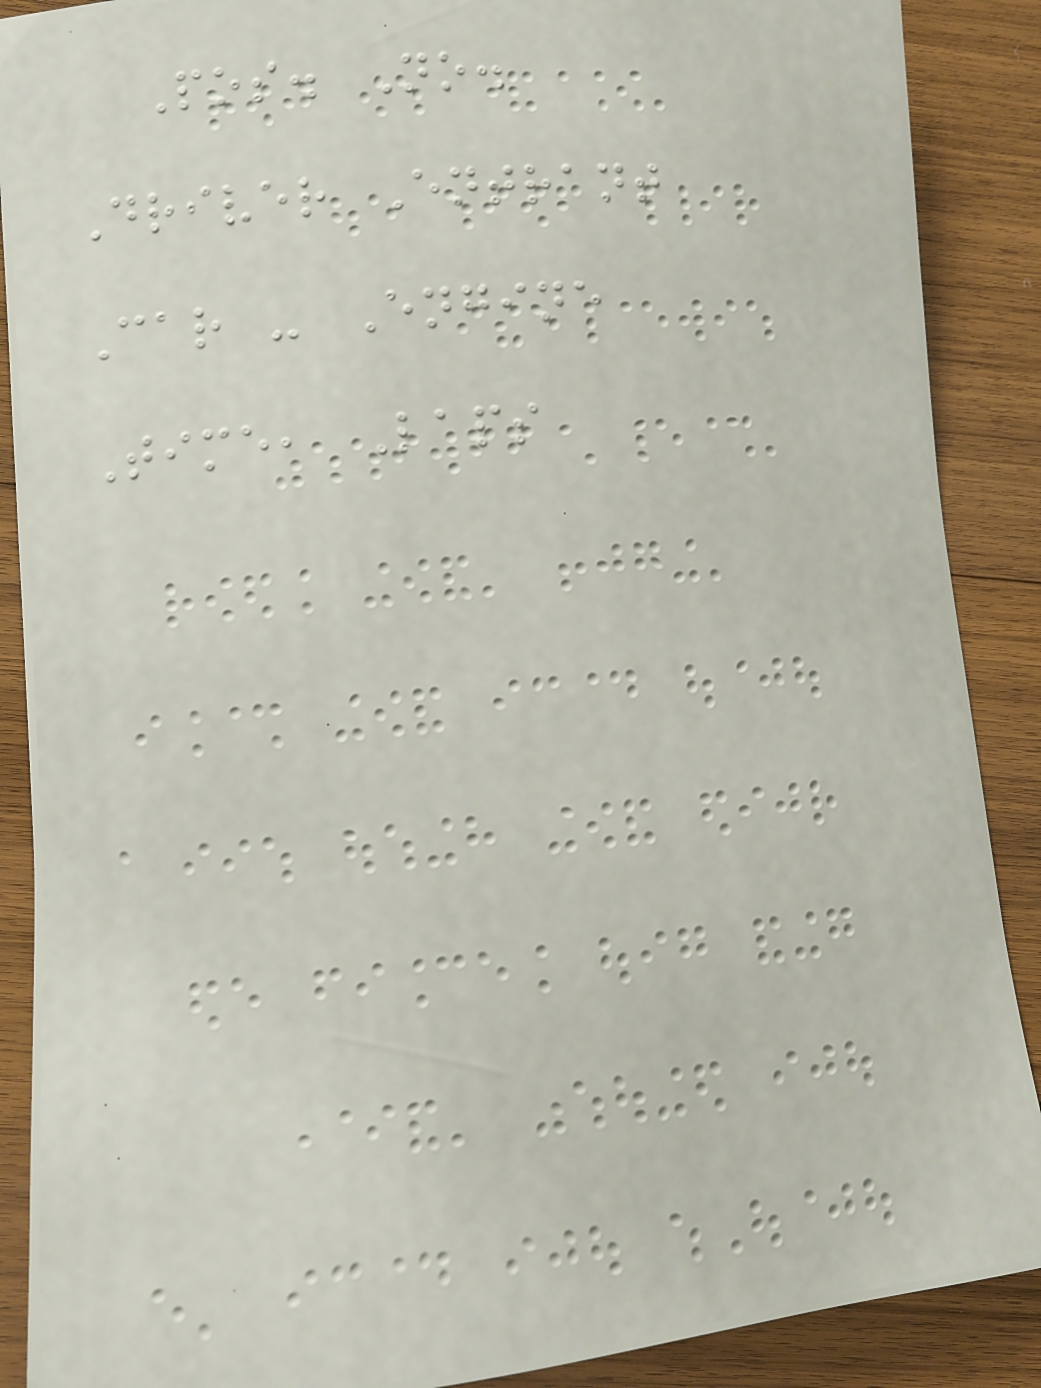Pos. No.
Driver Entrant
Car - Engine
Time, Laps
